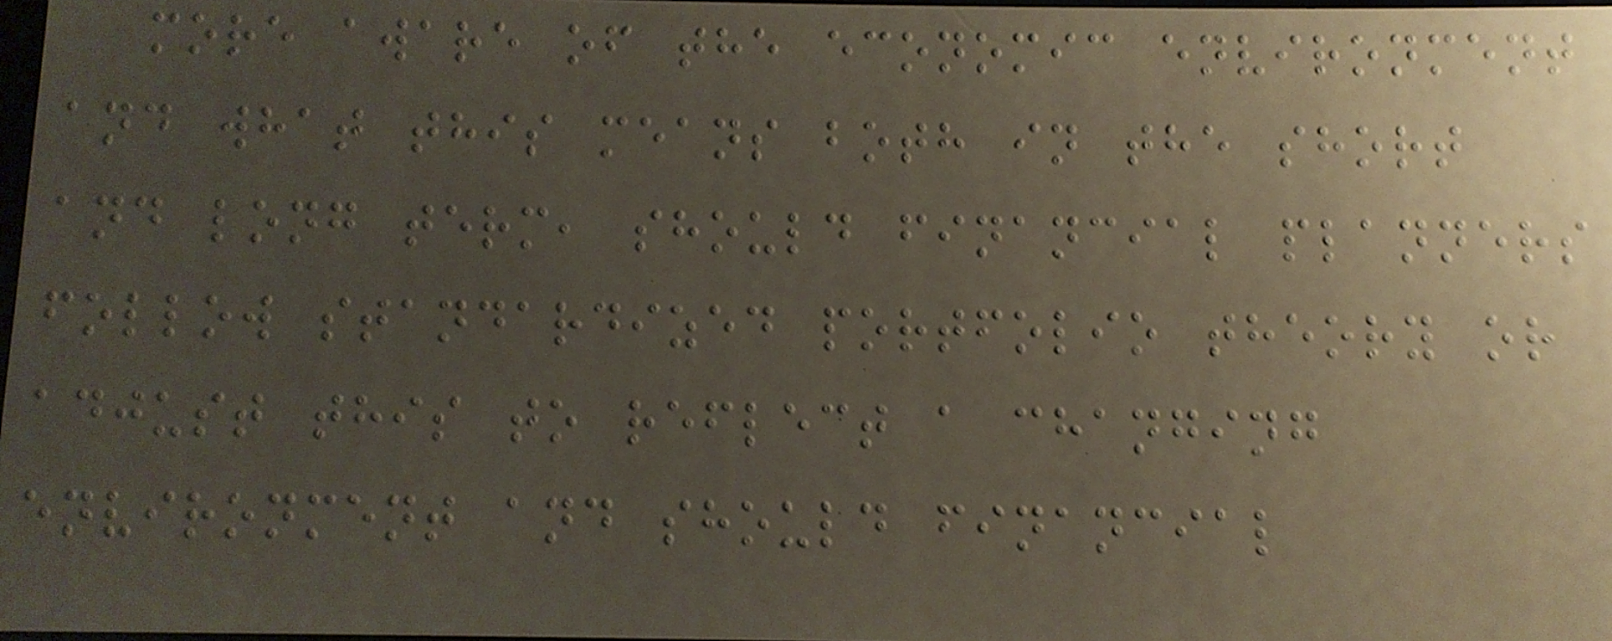more aware of the economic environment
and what this means both in the short
and long term, should financial planners
follow standardized portfolio theory or
adjust this to reflect a changing
environment and should financial
